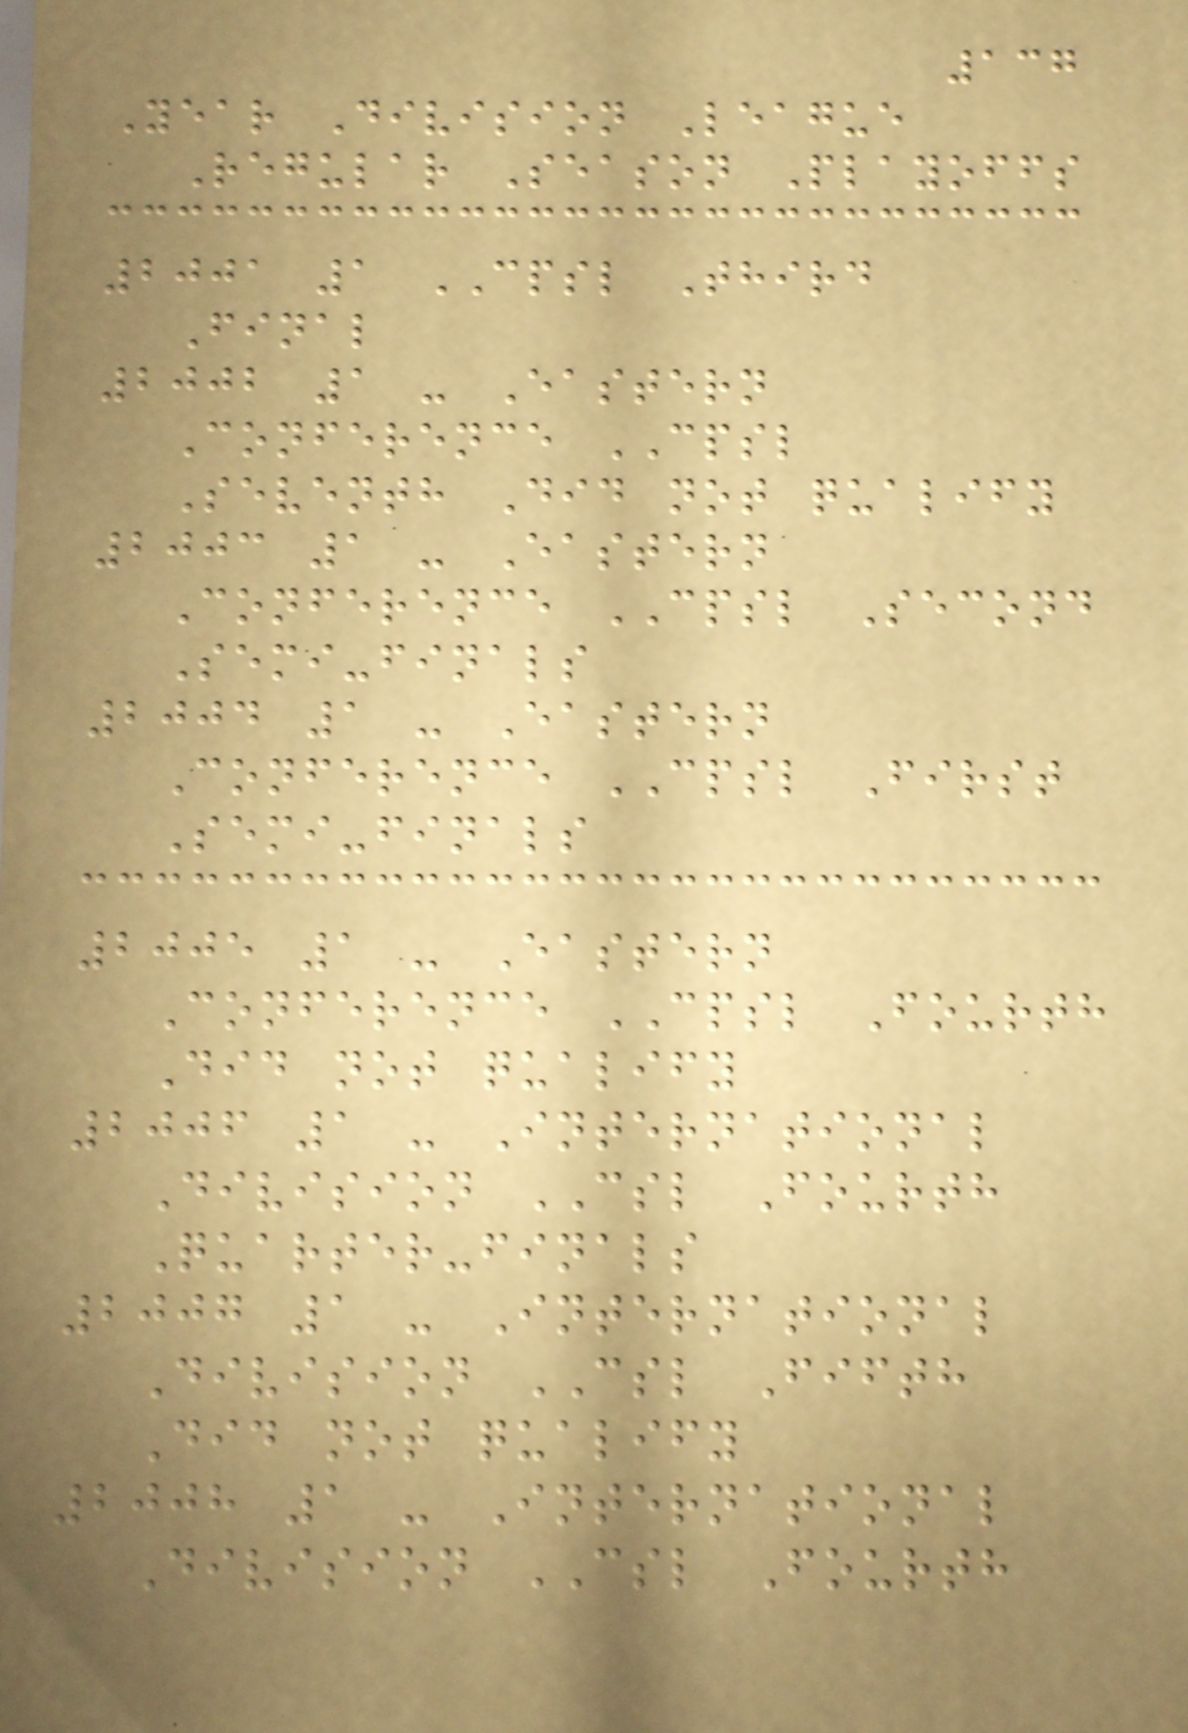137
Year Division League
Regular Season Playoffs
2001 1 CPSL Third
Final
2002 1 - Eastern
Conference CPSL
Seventh Did not qualify
2003 1 - Eastern
Conference CPSL Second
Semi-finals
2004 1 - Eastern
Conference CPSL First
Semi-finals
2005 1 - Eastern
Conference CPSL Fourth
Did not qualify
2006 1 - International
Division CSL Fourth
Quarter-finals
2007 1 - International
Division CSL Fifth
Did not qualify
2008 1 - International
Division CSL Fourth
